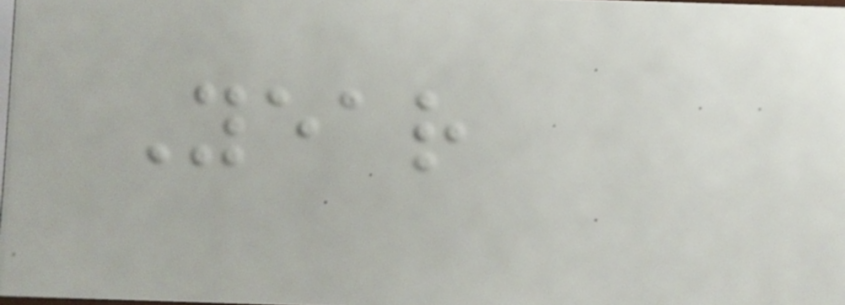Year
